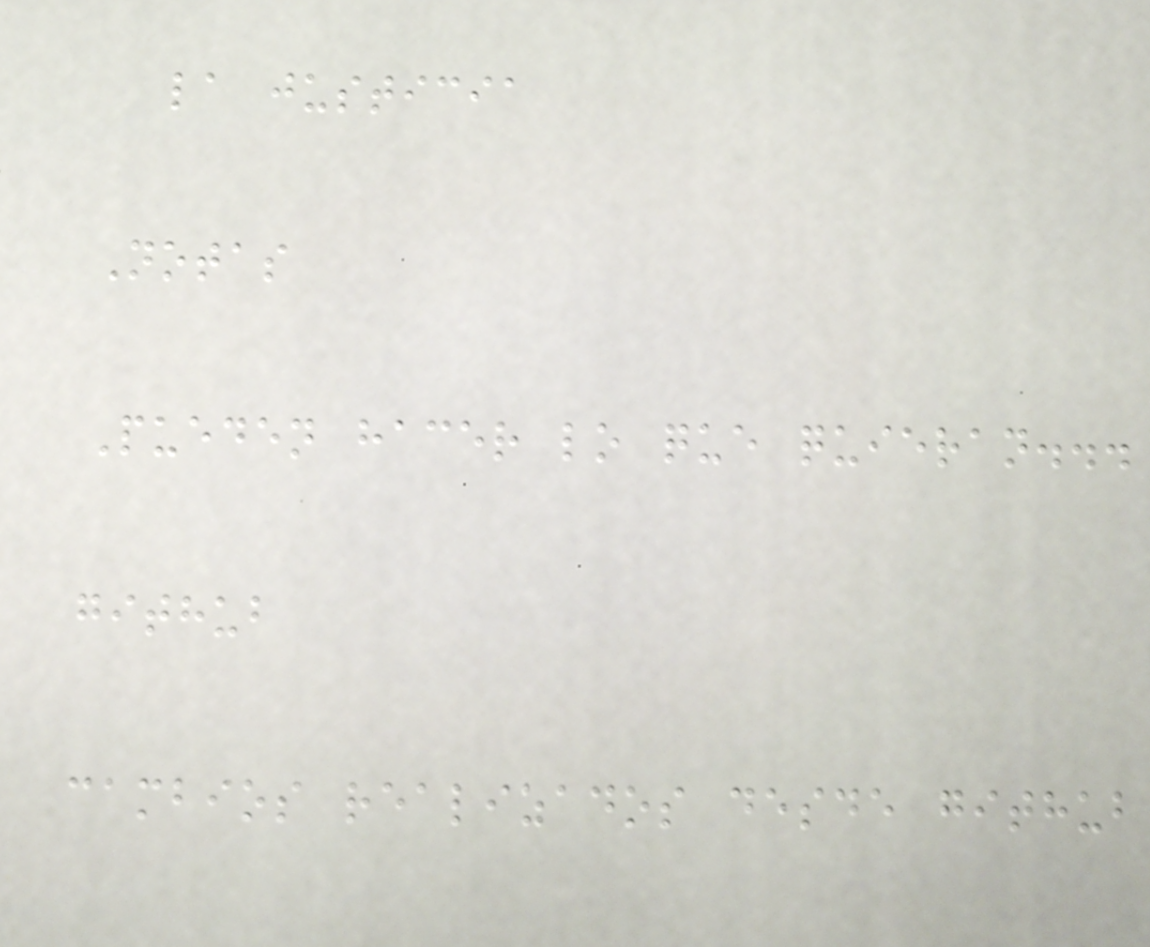la justicia
Notas
Pueden hacer lo que quieran...
github
cambios realizados desde github
